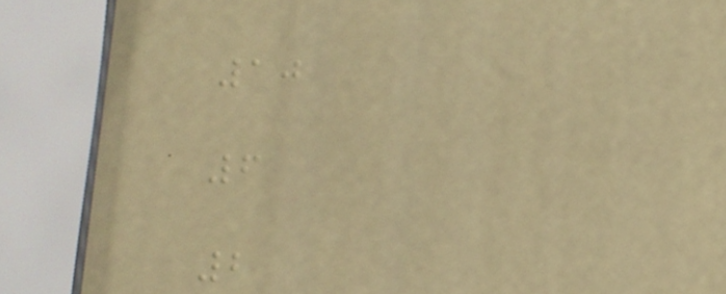10
6
2
